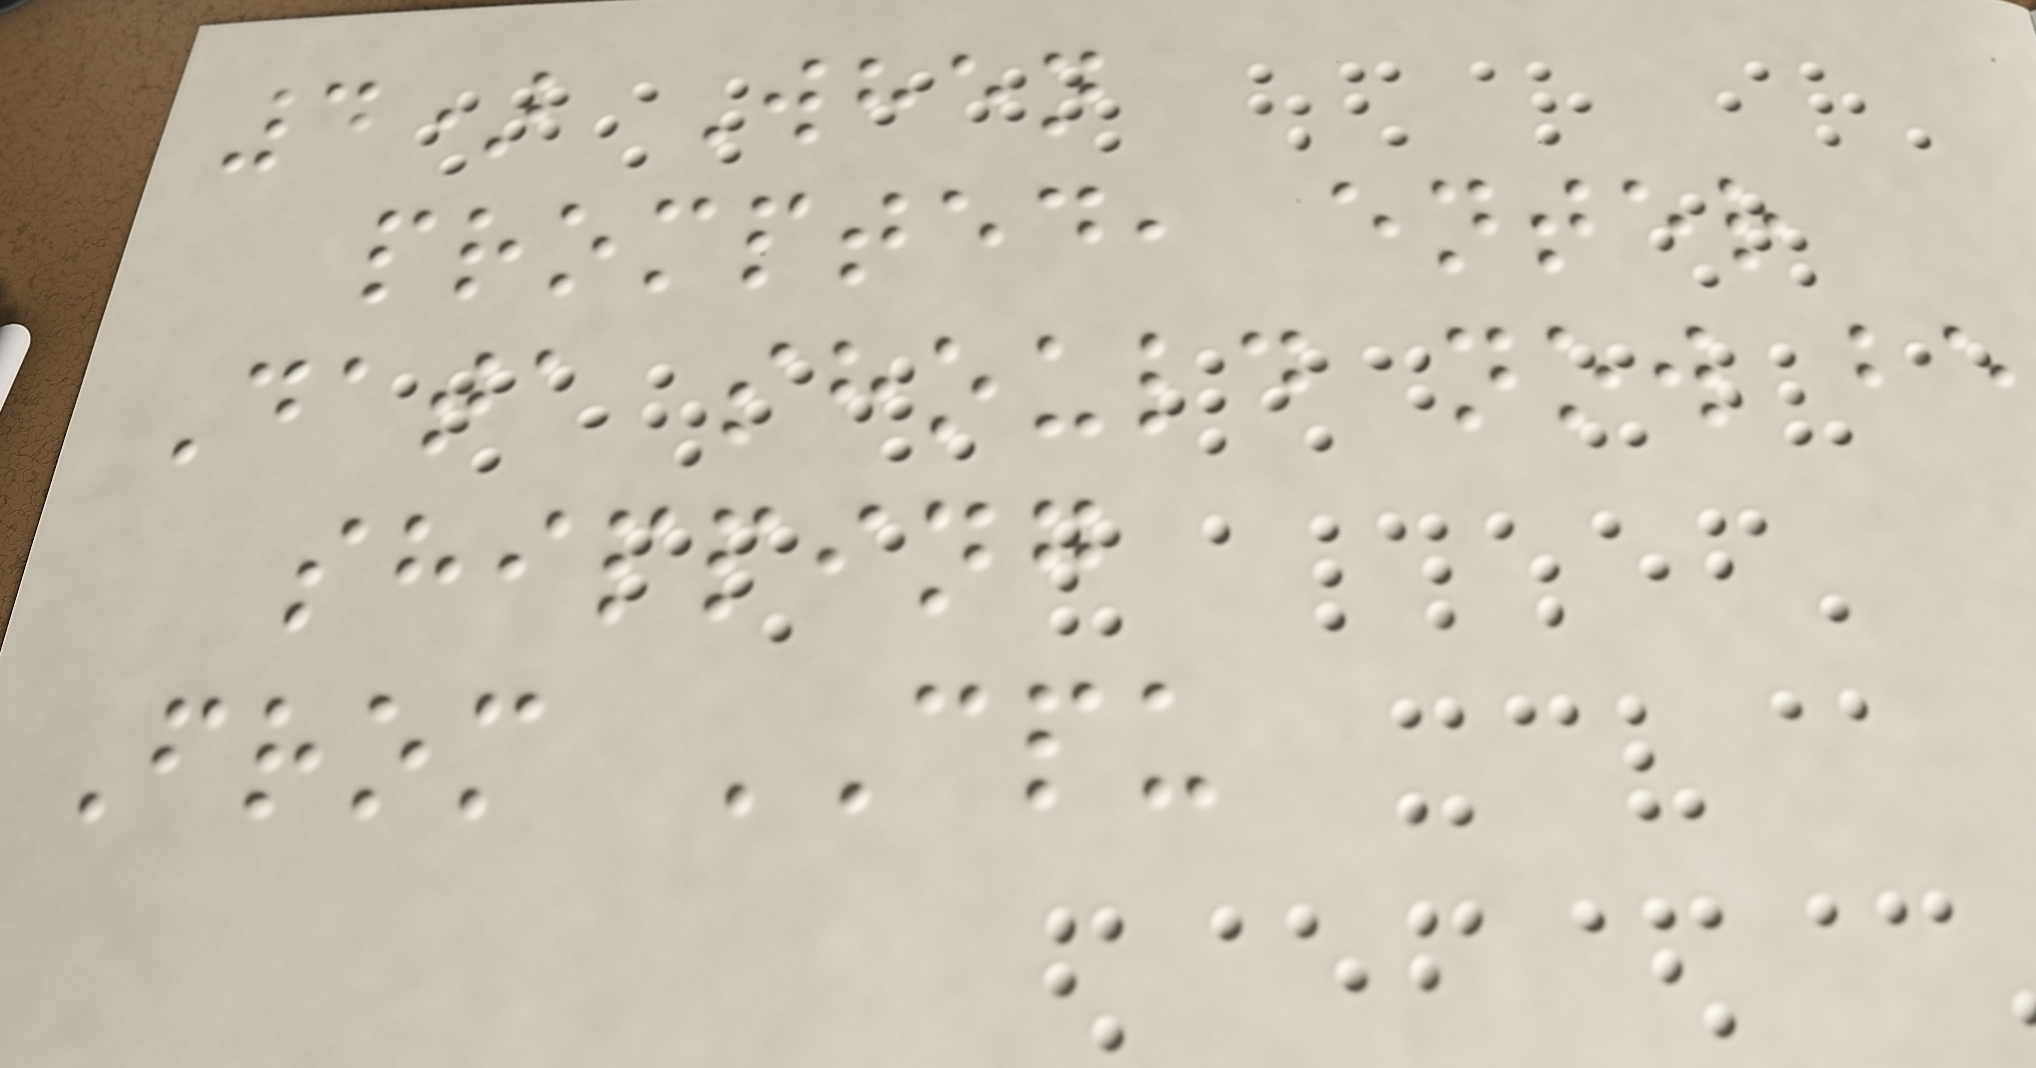4) When
prompted, enter
Data should now be
shipping
From CPU
